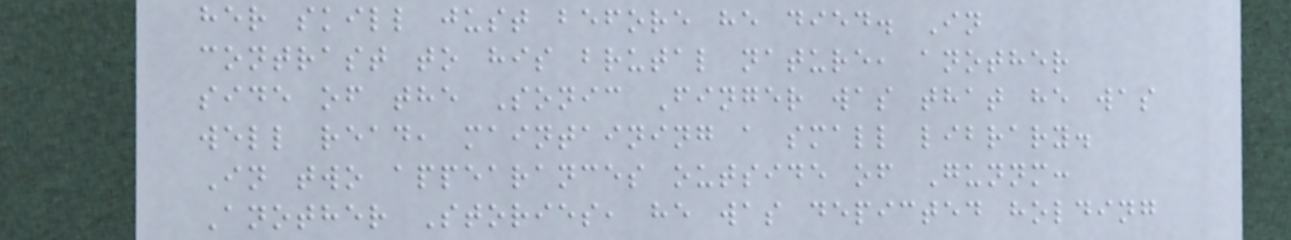her skill just before he died. In
contrast to his brutal nature, another
side of the Sonic Finger was that he was
well read, maintaining a small library.
In two appearances outside of Gunnm:
Another Stories, he was depicted holding
